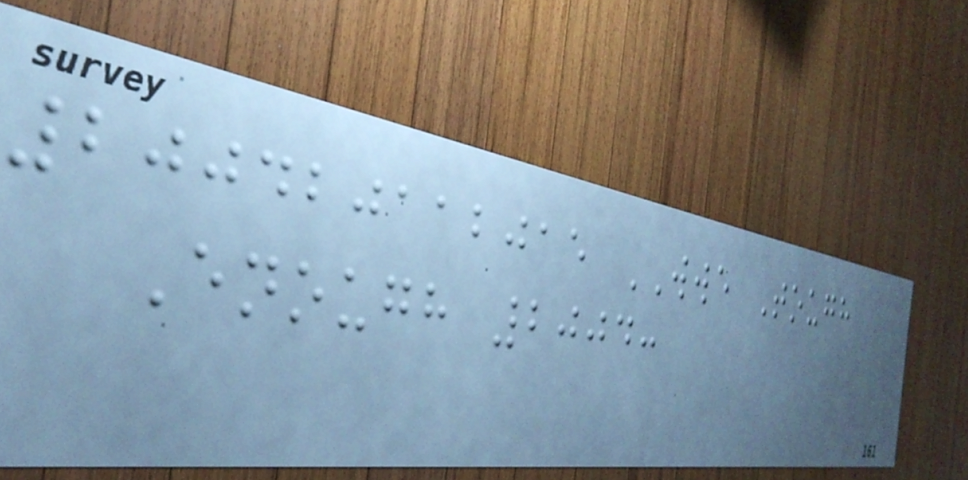200420112015 WWE Tough
Enough 2004:
